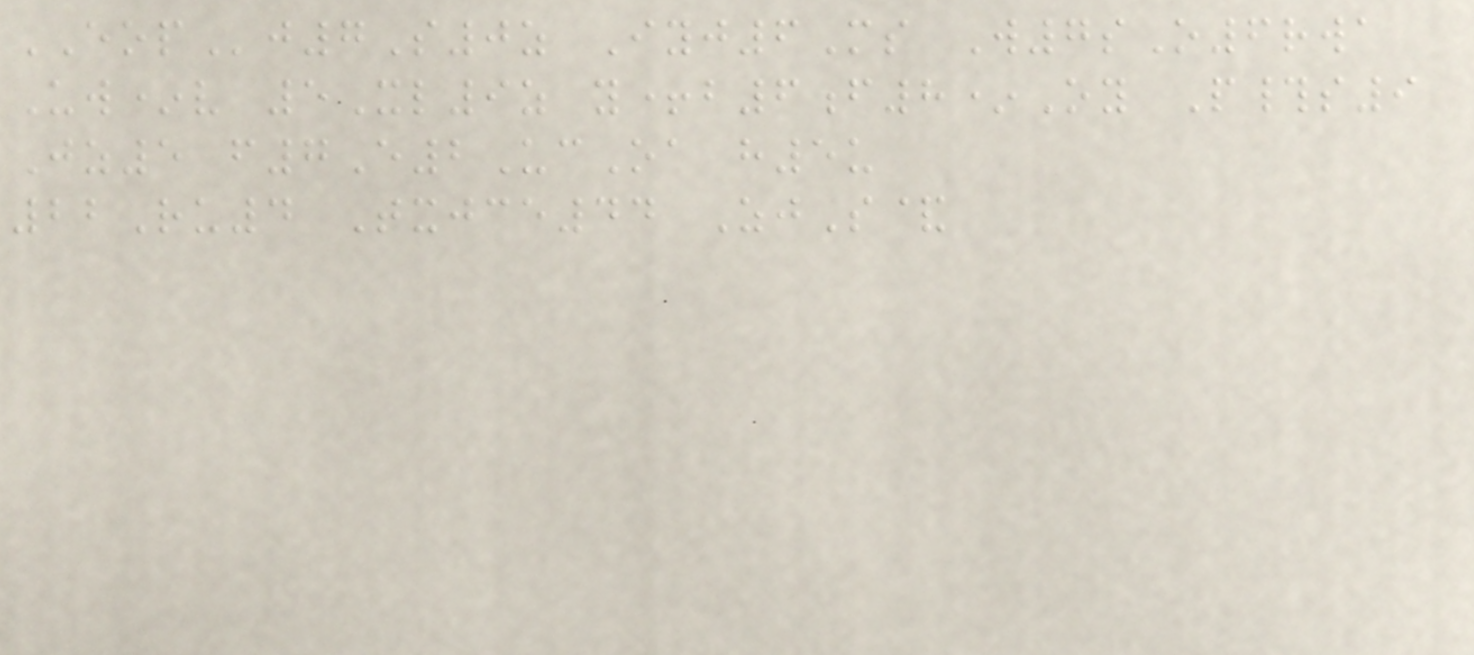EOPj7S0z Iyj6Ms W7sO6rwa
Uw*v 5Xl9z y+b6f8*Oy P#s9
Jz5 f7E2UcOa h5u
22Ru4 Txjce44 ZjS&
